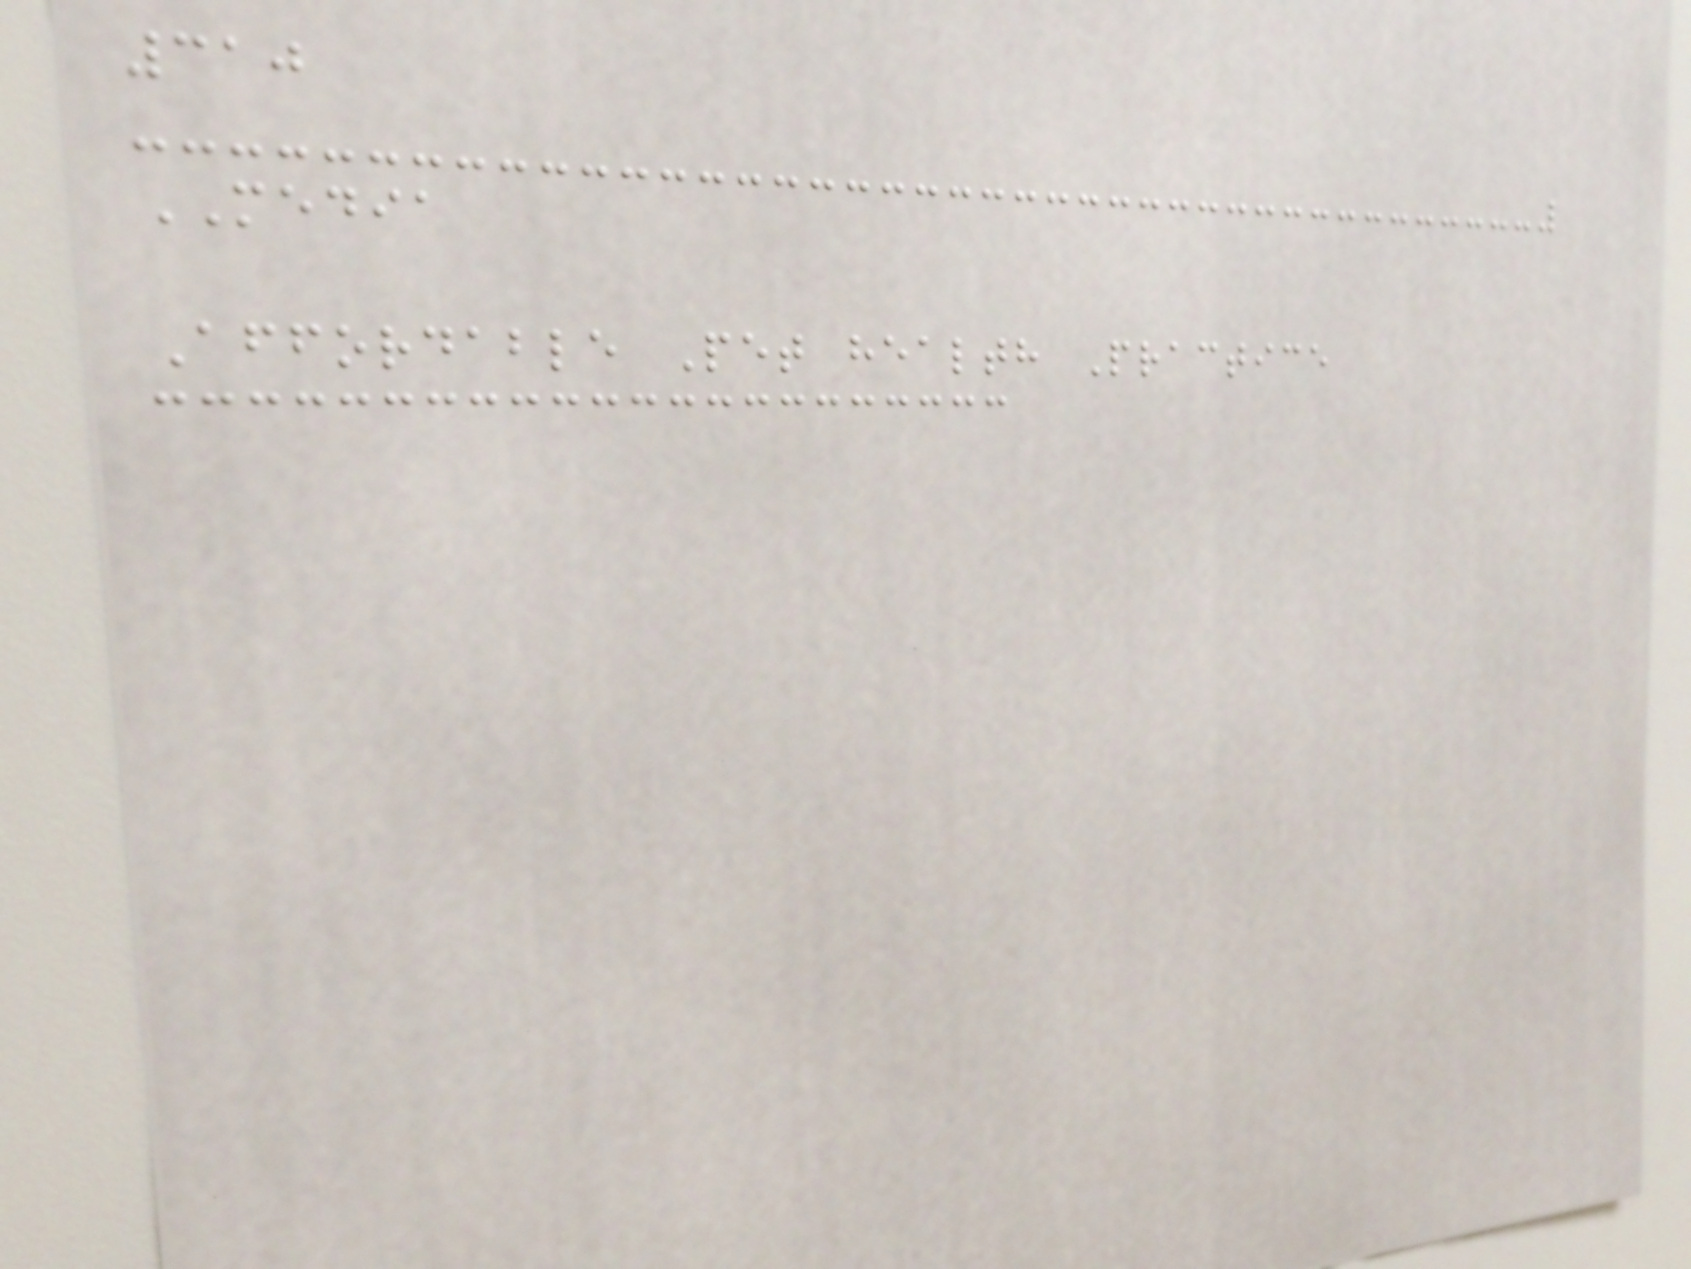310
MEDIA
Affordable Pet health Practice
